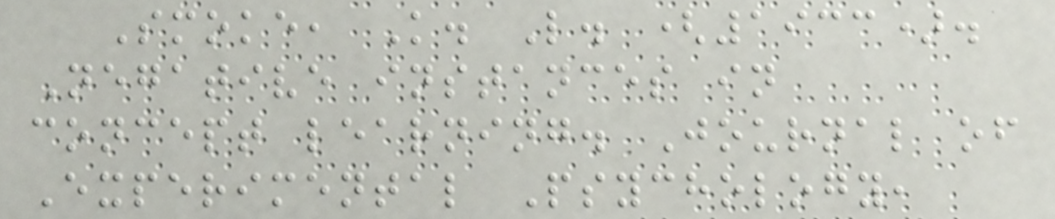Smoke, K. L. (1933).
Negative instances in
concept learning. Journal of
Experimental Psychology,
